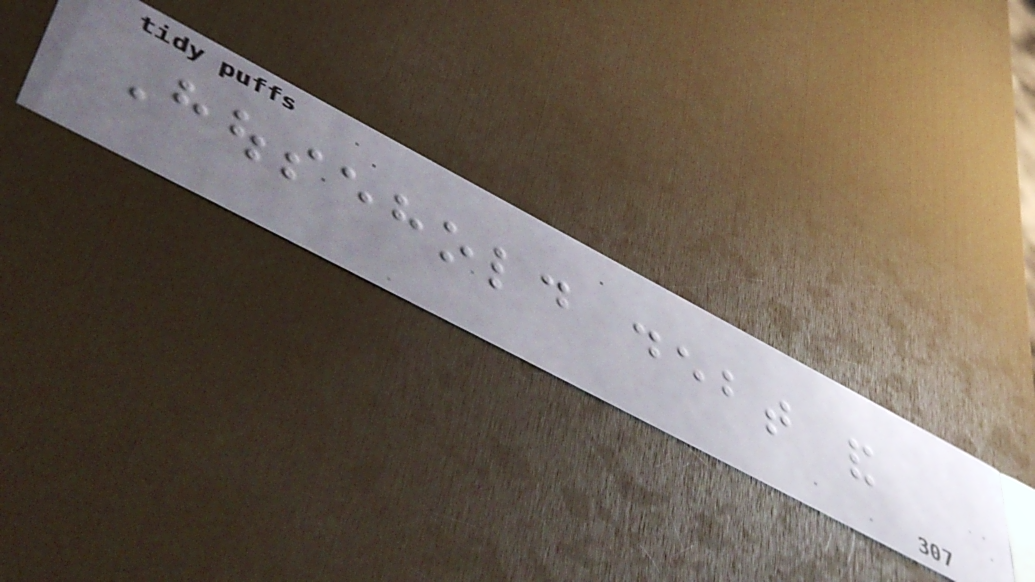Household debt and
